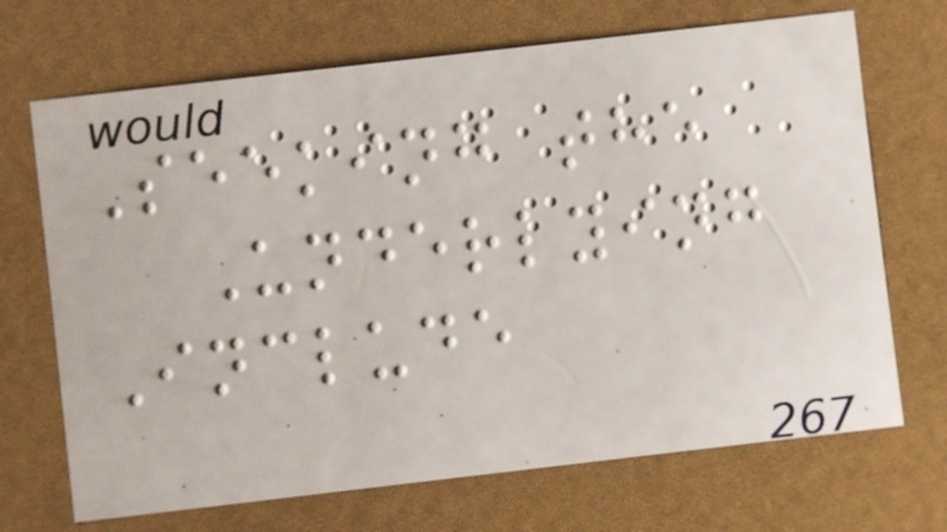Seeking the
Underlying
Include
